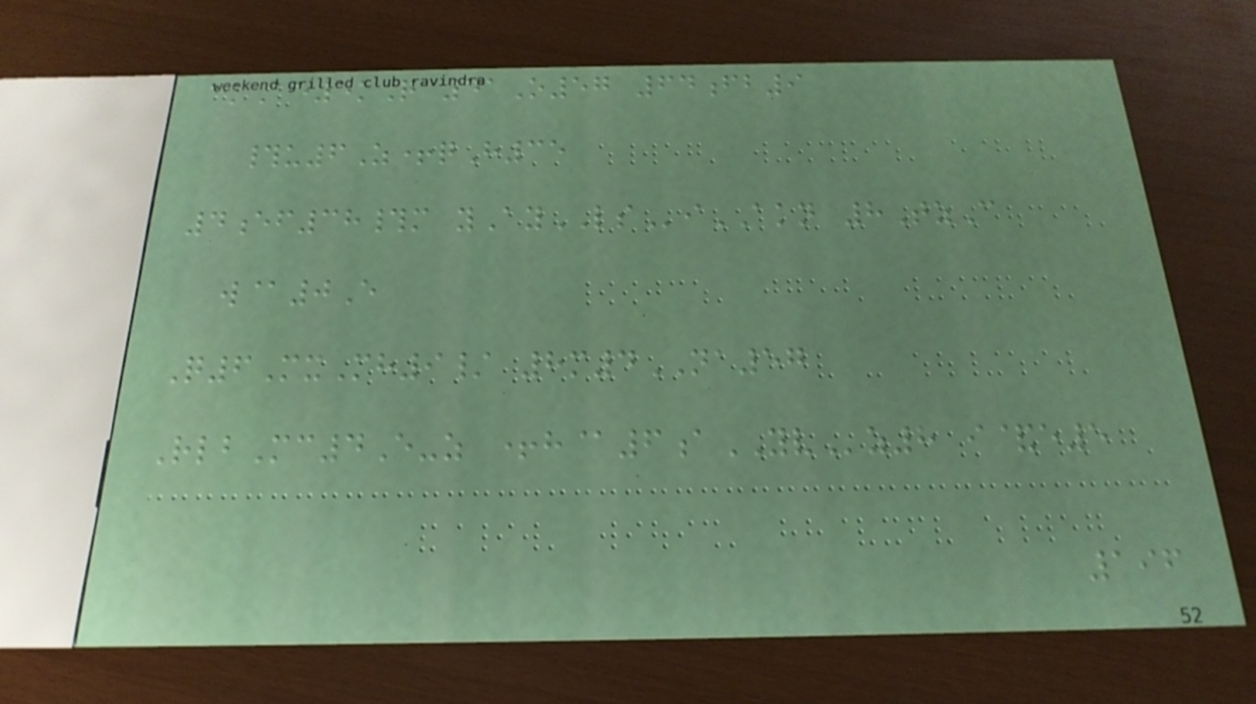akAe5kQ 41O57 64fb9
#u6Z+qH35
4ef38#m yAyLSiAKN 8TzC
w@0E
Q6MxMh9/ 8m4NA57
RlbMc4E-z +h@6aYVz8 i&e5
196
